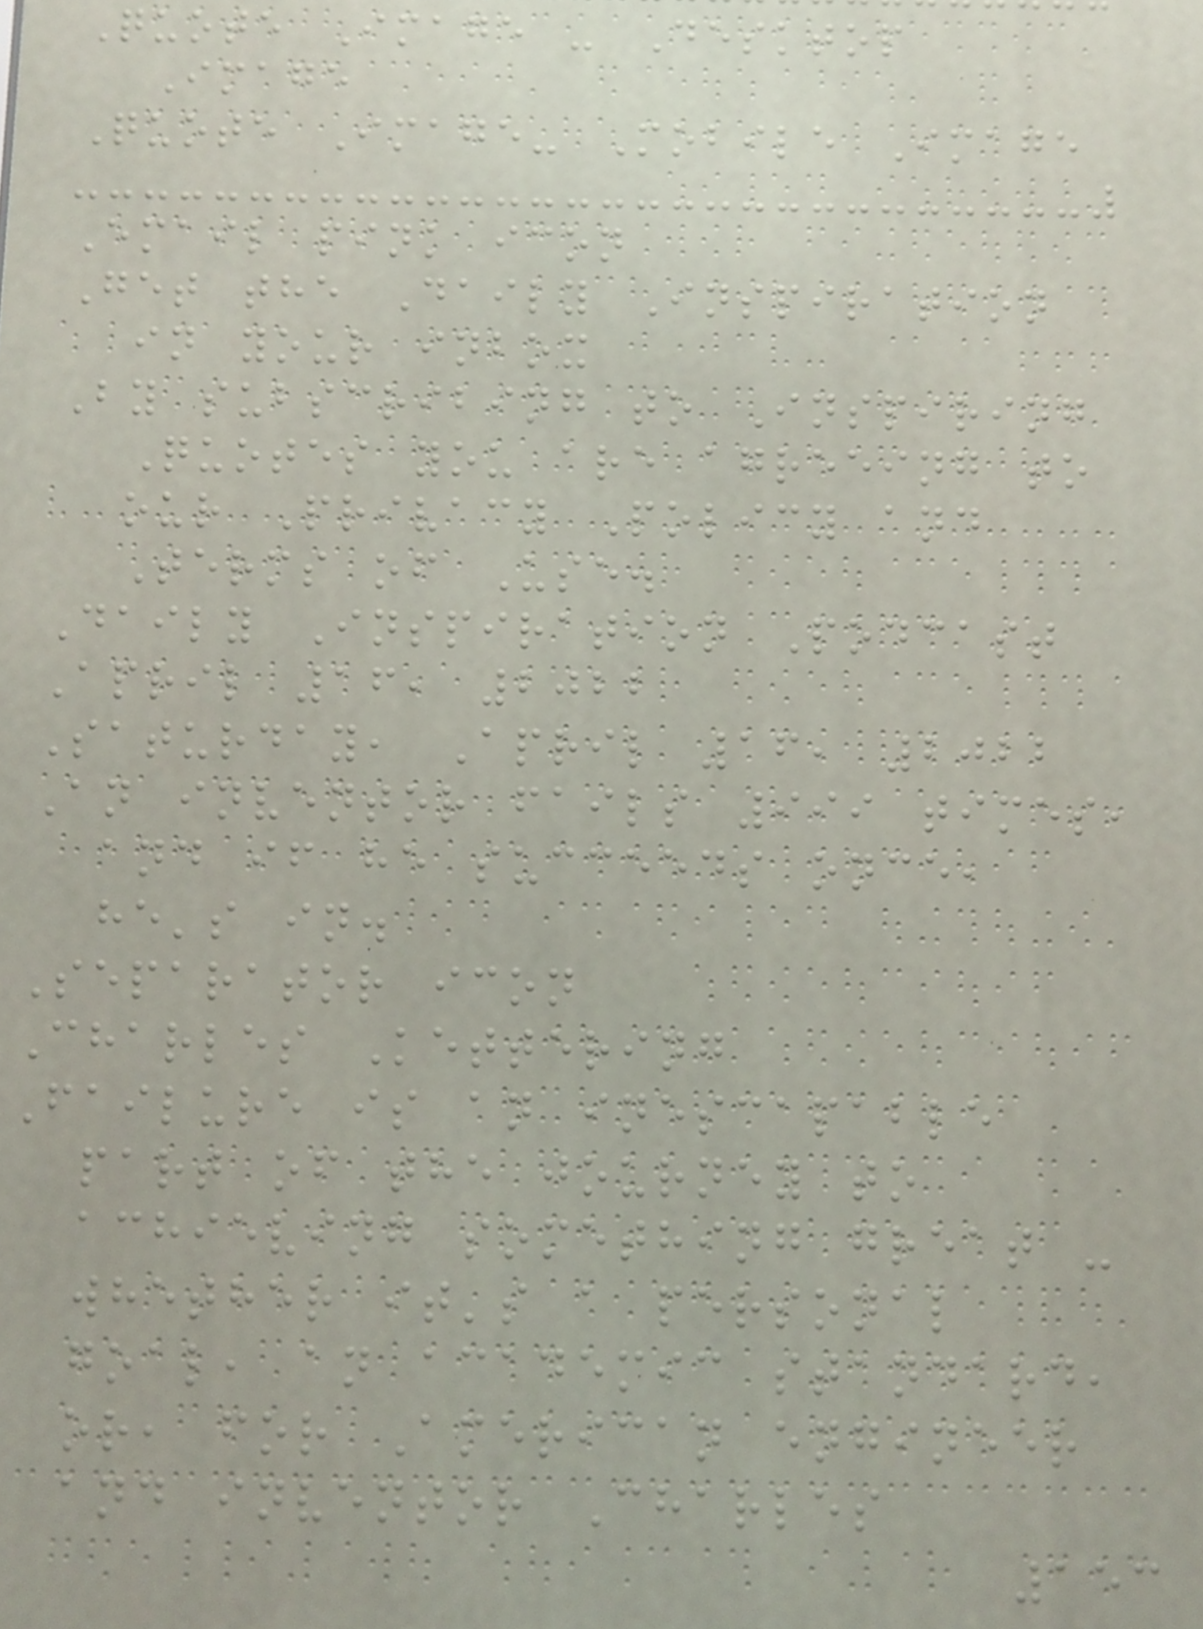Quote Image - Desktop
Image
Quote Image- Mobile Image
Email pink icon
Get the Daily Inspiration
in your inbox
By subscribing to Inspiring
Quotes you are agreeing to
our Privacy Policy and
Terms of Use.
Daily Inspiration Podcast
April 16, 2022
Saturday, April 16, 2022
An inventor fails 999 times,
and if he succeeds once,
he's in.
Separator icon
Charles Kettering
Failure is an inescapable
part of the journey to
achieving something great -
whether it's a personal
goal, an academic standard,
or, for American engineer
and inventor Charles
153
